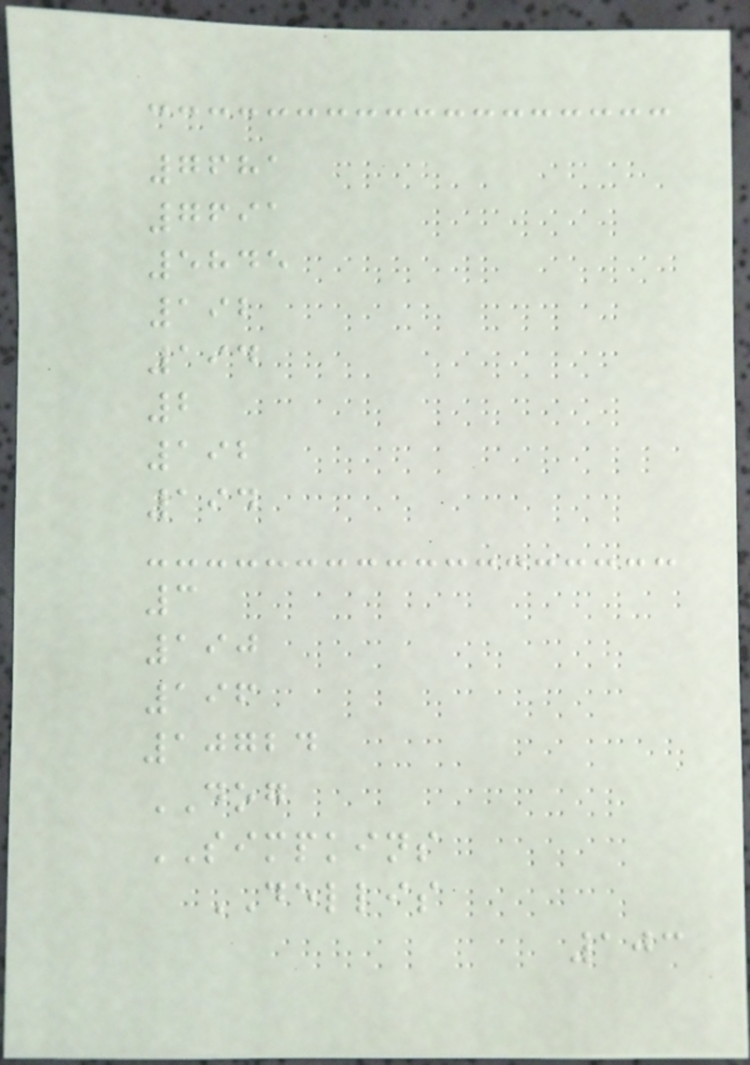7681
7691
5845
192
194
2
192
194
3
190
196
10724
DOG
SIMPKINS
DELLIS
103
